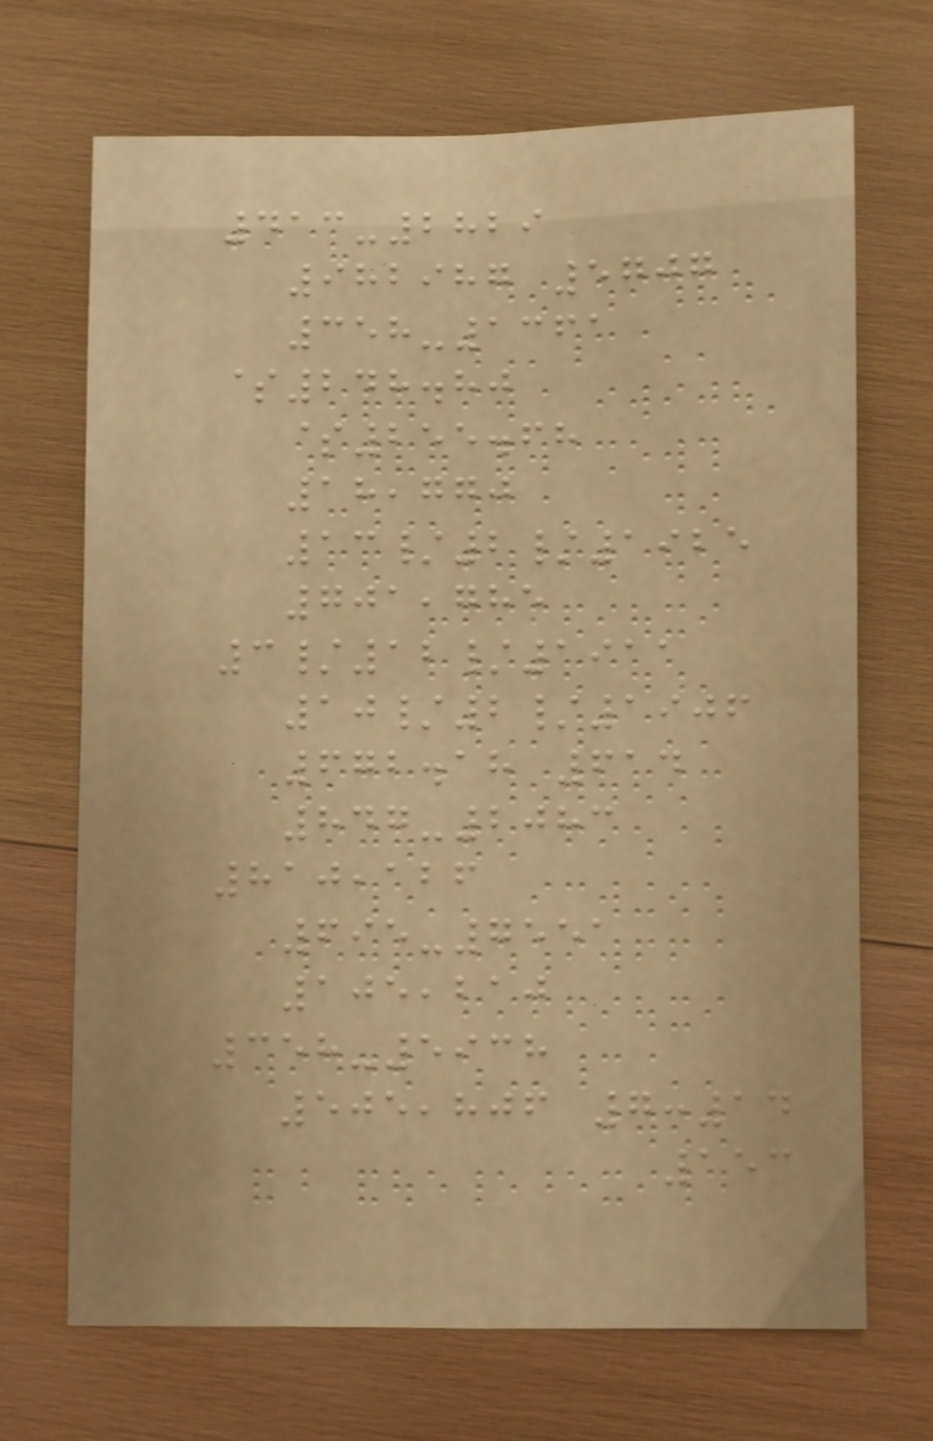413-2829
982987 5707
358-1361
$248.80
$255.68
18,770
13/2/1925
701,785
3/12/1911
10/2/1906
672.18 614
847-2083
810,126
695-7551
105,210
358-5938
505,806 7:14
153
